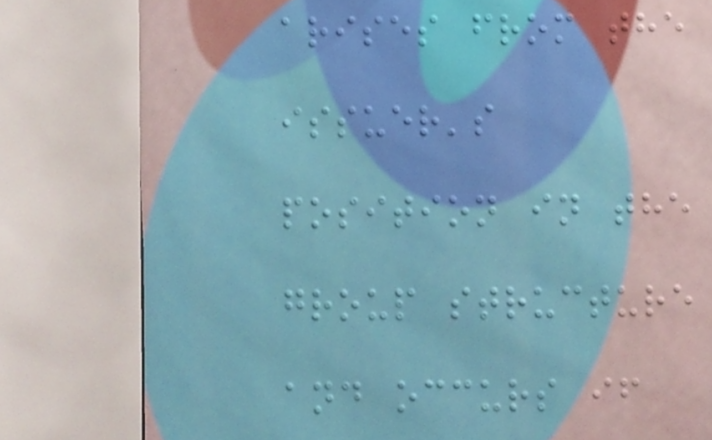arises from the
issuer's
position in the
group structure
and occurs if
